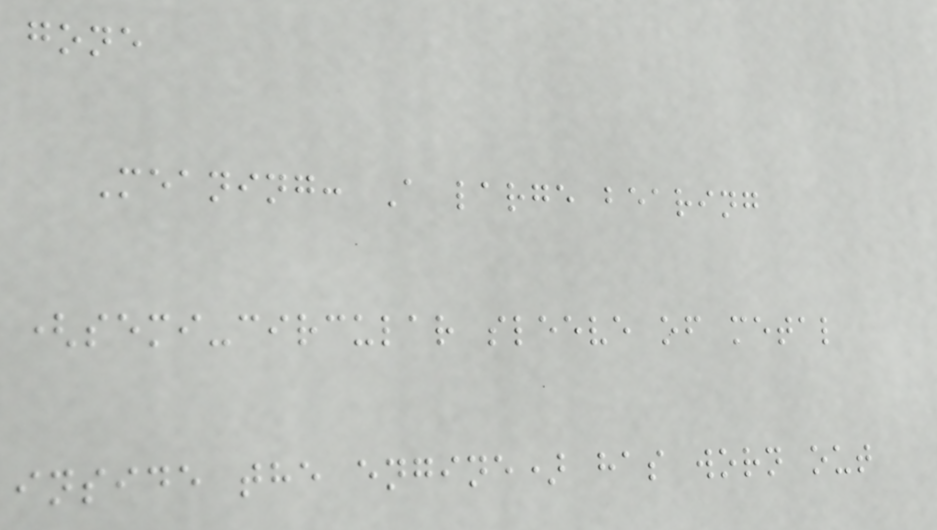gone
Meaning: A large bearing
(semi-circular sleeve of metal
inside the engine) has worn out
